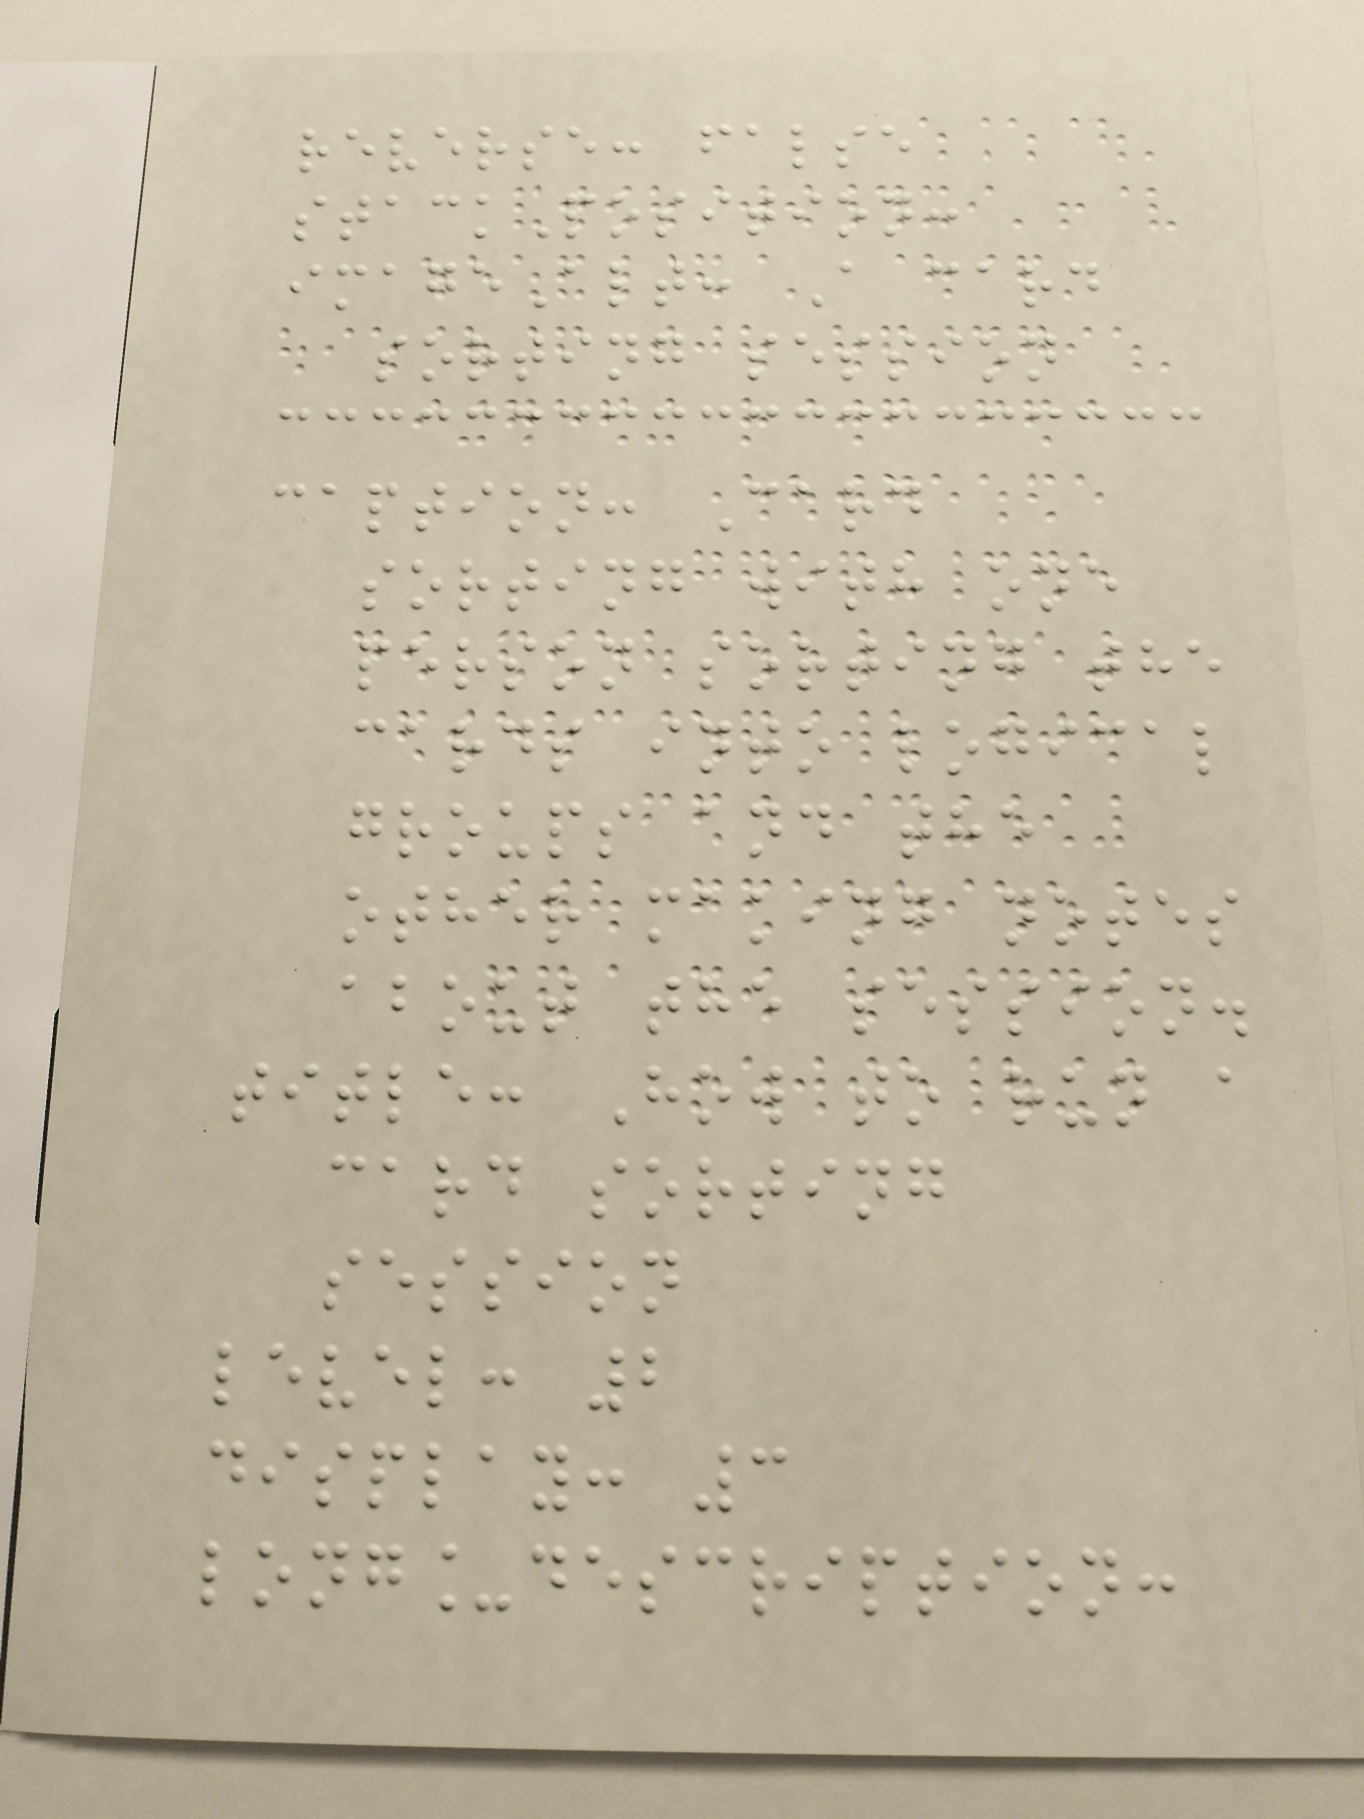reverse: false
stackPosition:
imageAlt: A card
sorting session
caption: Card
sorting with one
person sorting the
cards into logical
groups and the
other making notes
about the session.
title: How to run a
card sorting
session
level: 2
display: 3
long_description:
